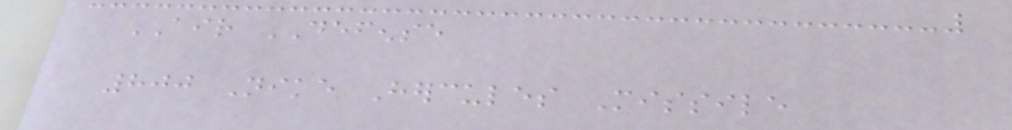AIR DEFENSE
800 Nike Hercules Missile
